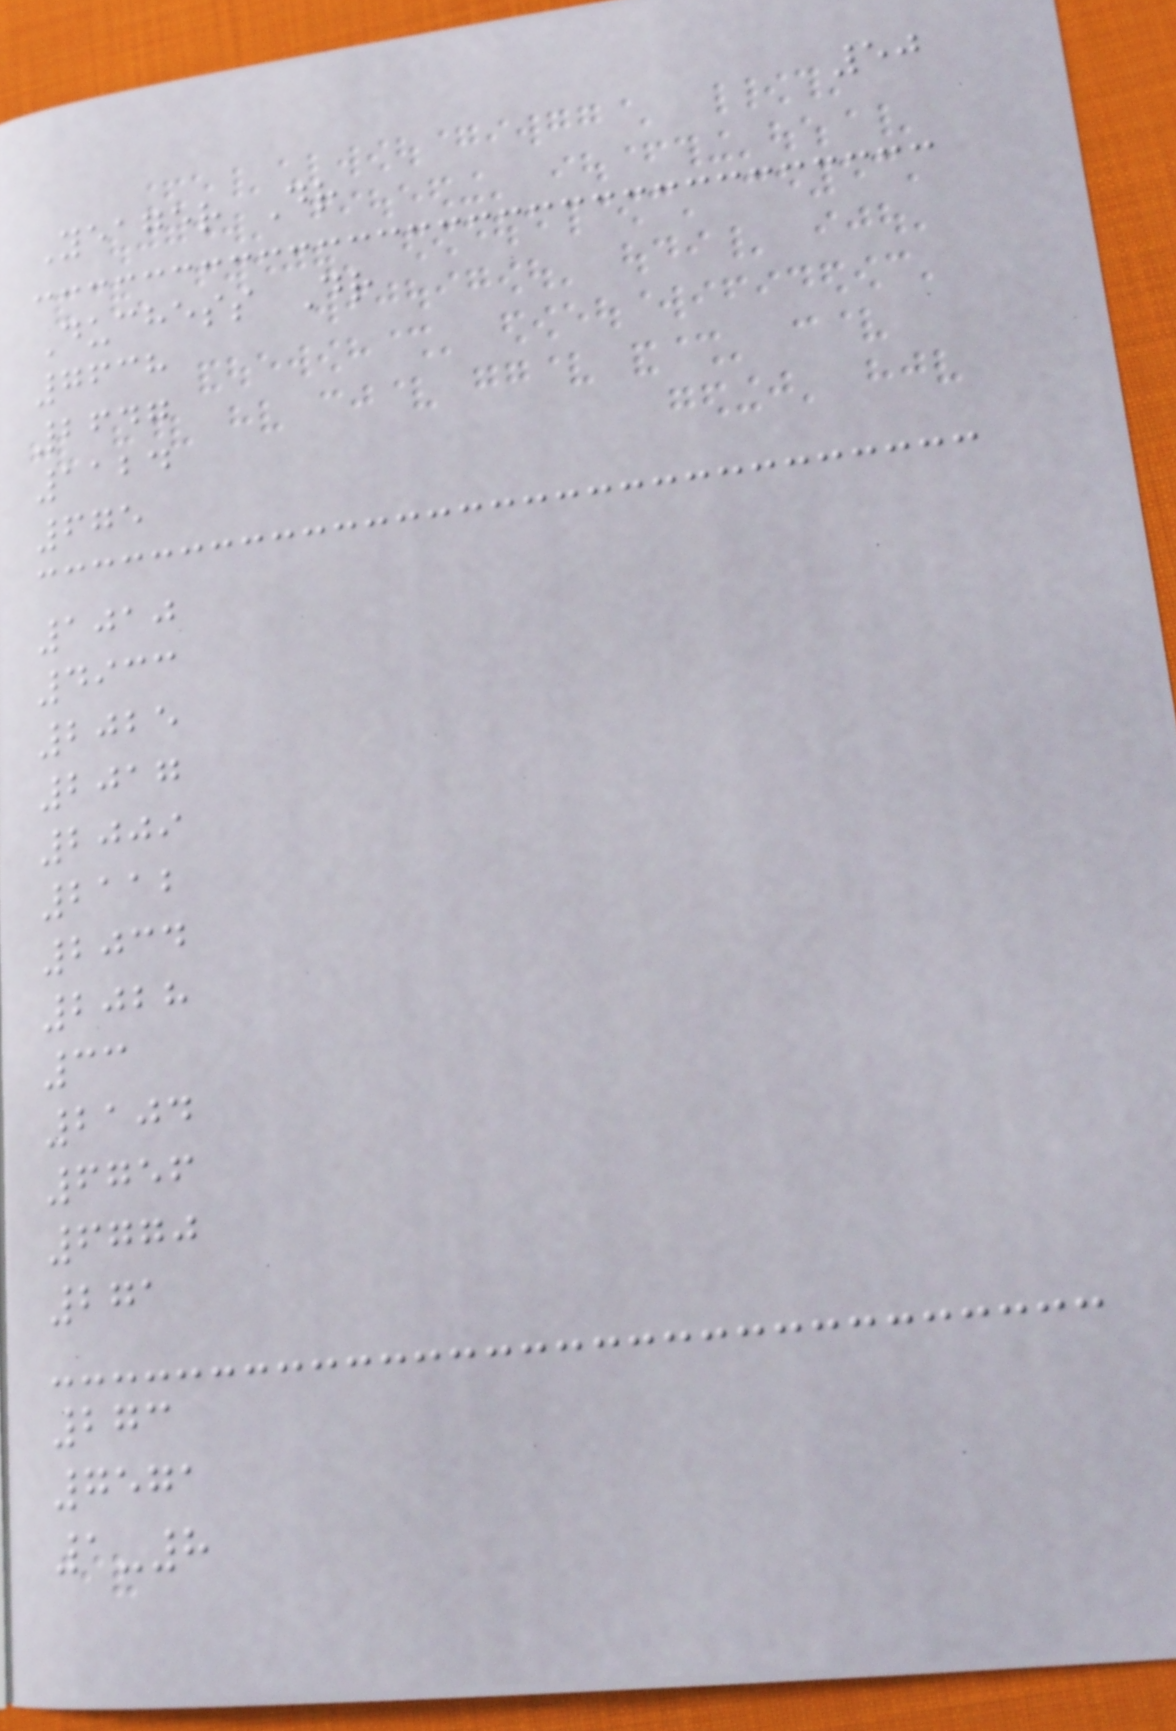50
Yeager Dr
Duchess Dr
7638
2647
1124
675
1010
4933
2025
2017
2009
2112
2034
2028
33
2104
6756
6770
271
273
7571
1-8
